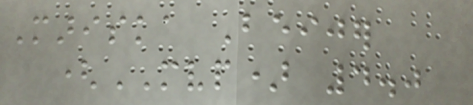Mariska Beijer
(MVP) 4.0
